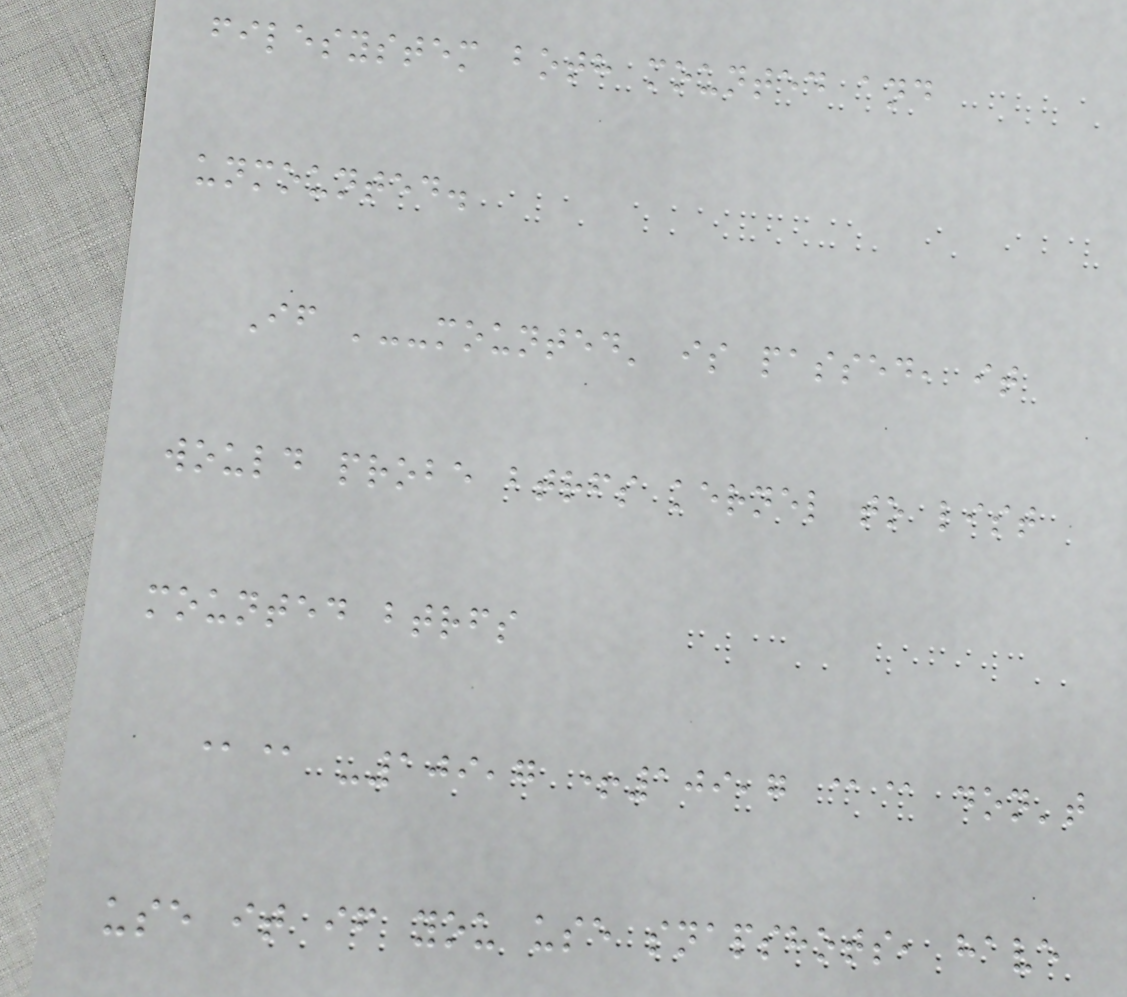filesystem both mounted and
unmounted.
If '--mounted' is passed, it
would probe btrfs kernel to list
mounted btrfs
@@ -109,7 +109,7 @@ don't
use it if you use snapshots, have
